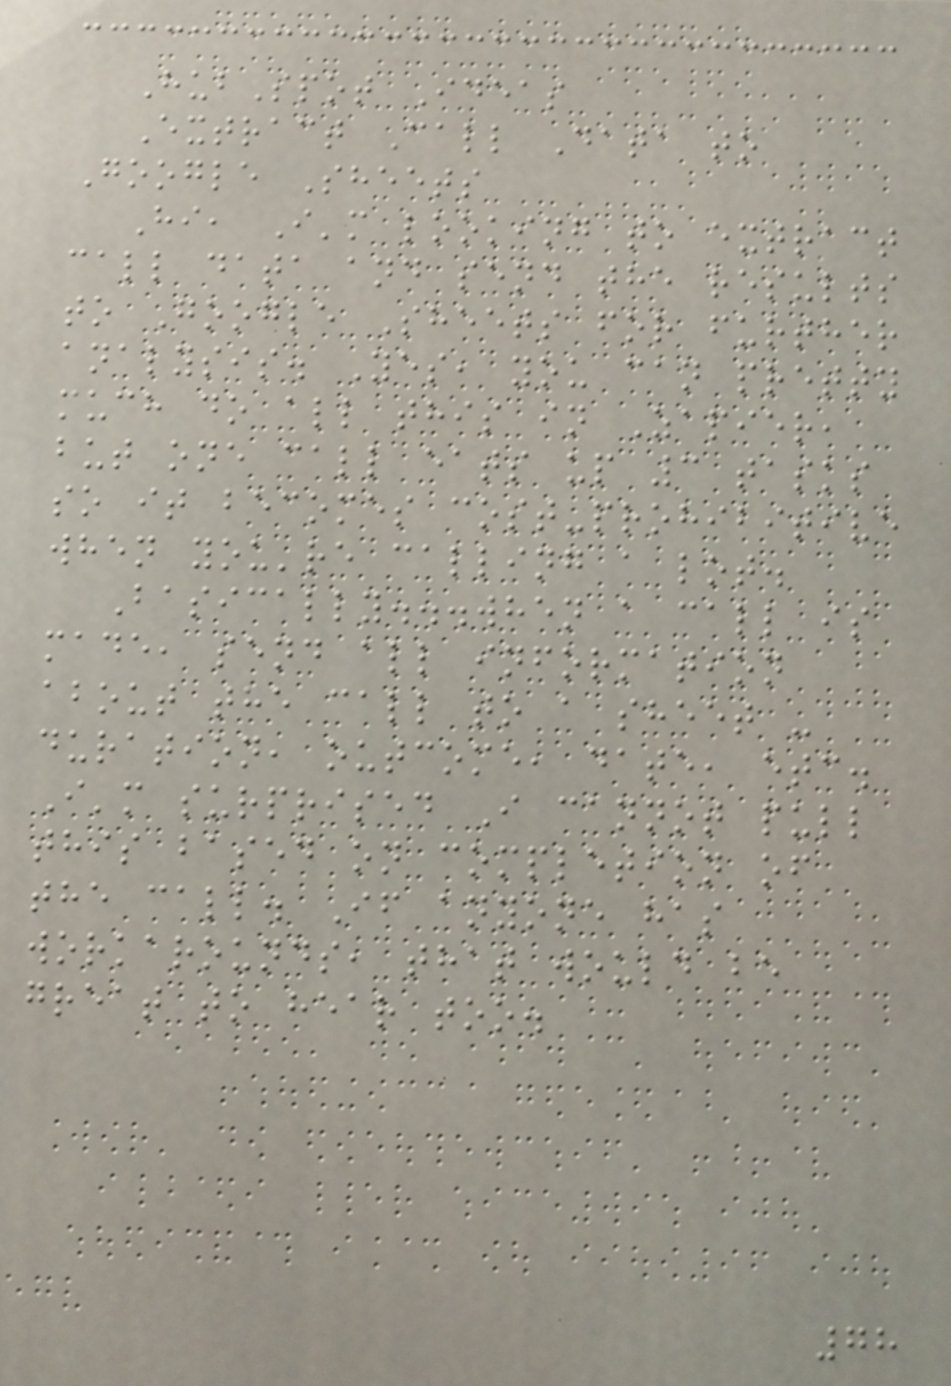HubSpot Ideas
Extract Call Data to
Google Sheets
Hi, I'm looking to extract
call data and send the results
to Google Sheets for further
analysis. Yes, you can pretty
much do all this in Zapier,
but one call eats up 3 tasks
so it becomes cost-prohibitive
when you're calling a lot.
Basically...when a call is
made, send all information
about the call to a sheet -
duration, outcome, date, etc.
I'm surprised I cannot pull
this based on completion of
the call. If anyone has
workarounds, that would be
great to hear too.
78
